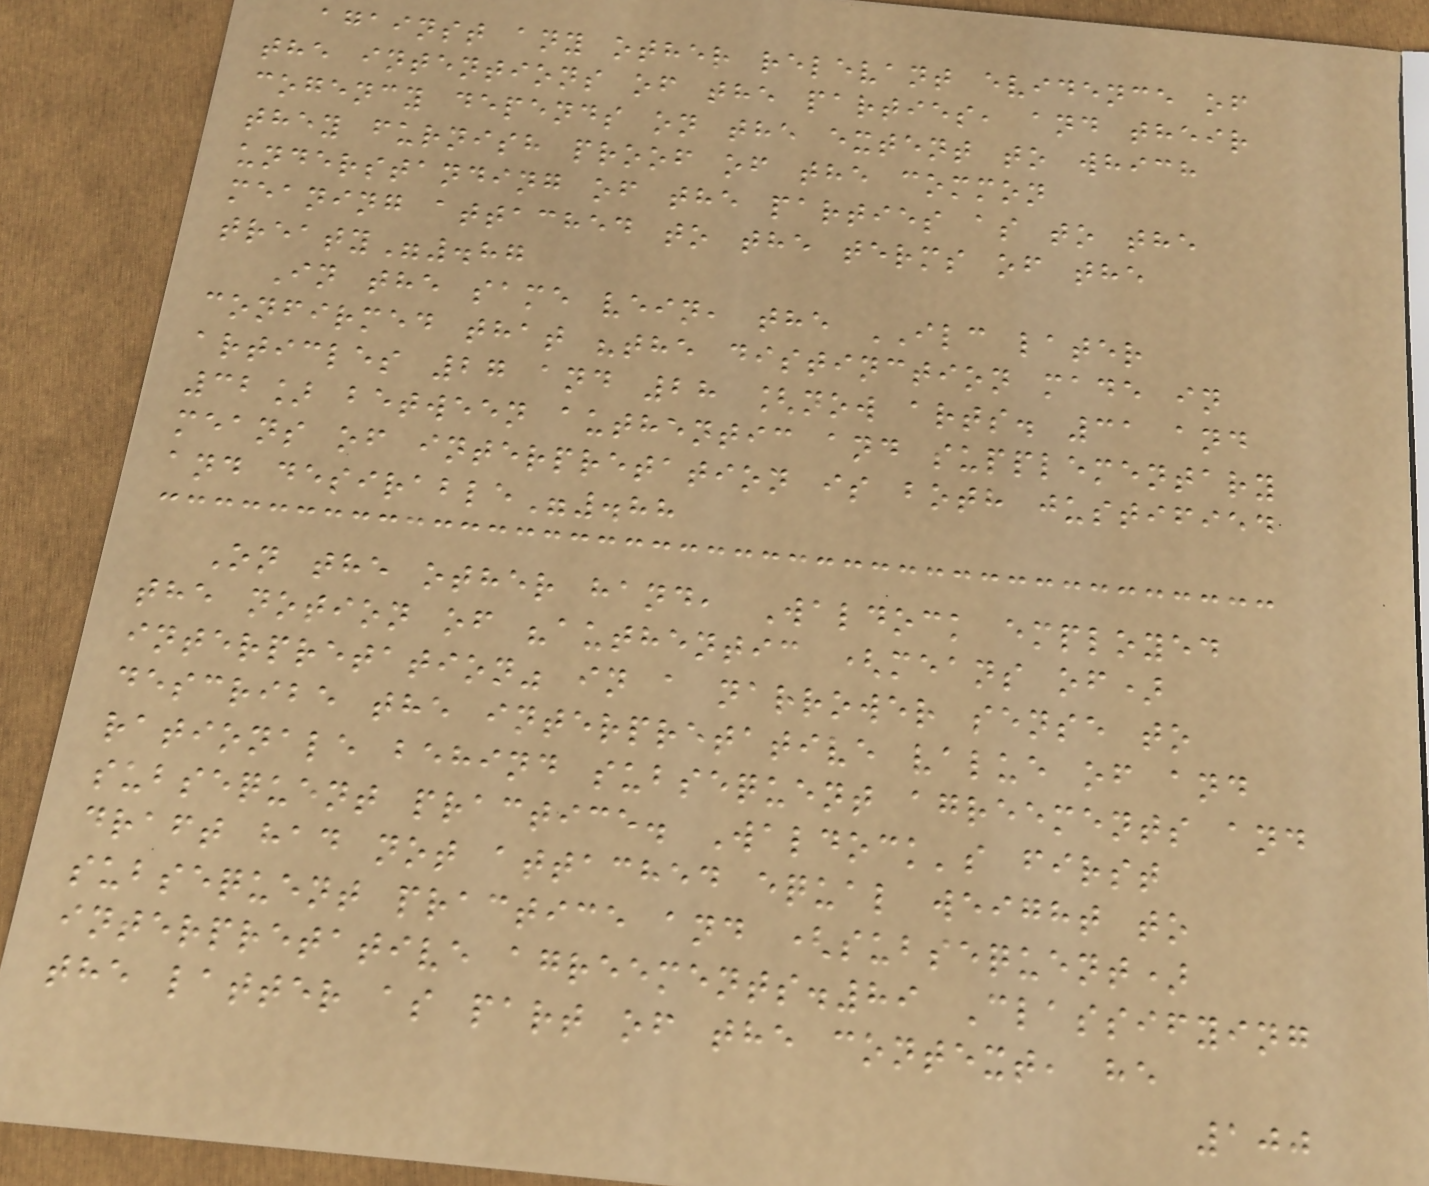against any other relevant evidence of
the intentions of the parties, and their
cogency depends on the extent to which
they furnish proof of the common
understanding of the parties as to the
meaning attached to the terms of the
treaty".87
In the same vein, the ILC later
confirmed that "the distinction made in
articles 27 and 28 [now arts. 31 and
32] between authentic and supplementary
means of interpretation is both justified
and desirable".88
On the other hand, Waldock employed
the notion of "authentic (means of)
interpretation" in a narrower sense to
describe the interpretative value of and
rationale behind subsequent agreements and
subsequent practice. Waldock's first
draft had not attached equal weight to
subsequent practice and (subsequent)
interpretative agreements.89 Classifying
the latter as part of the context, he
100
